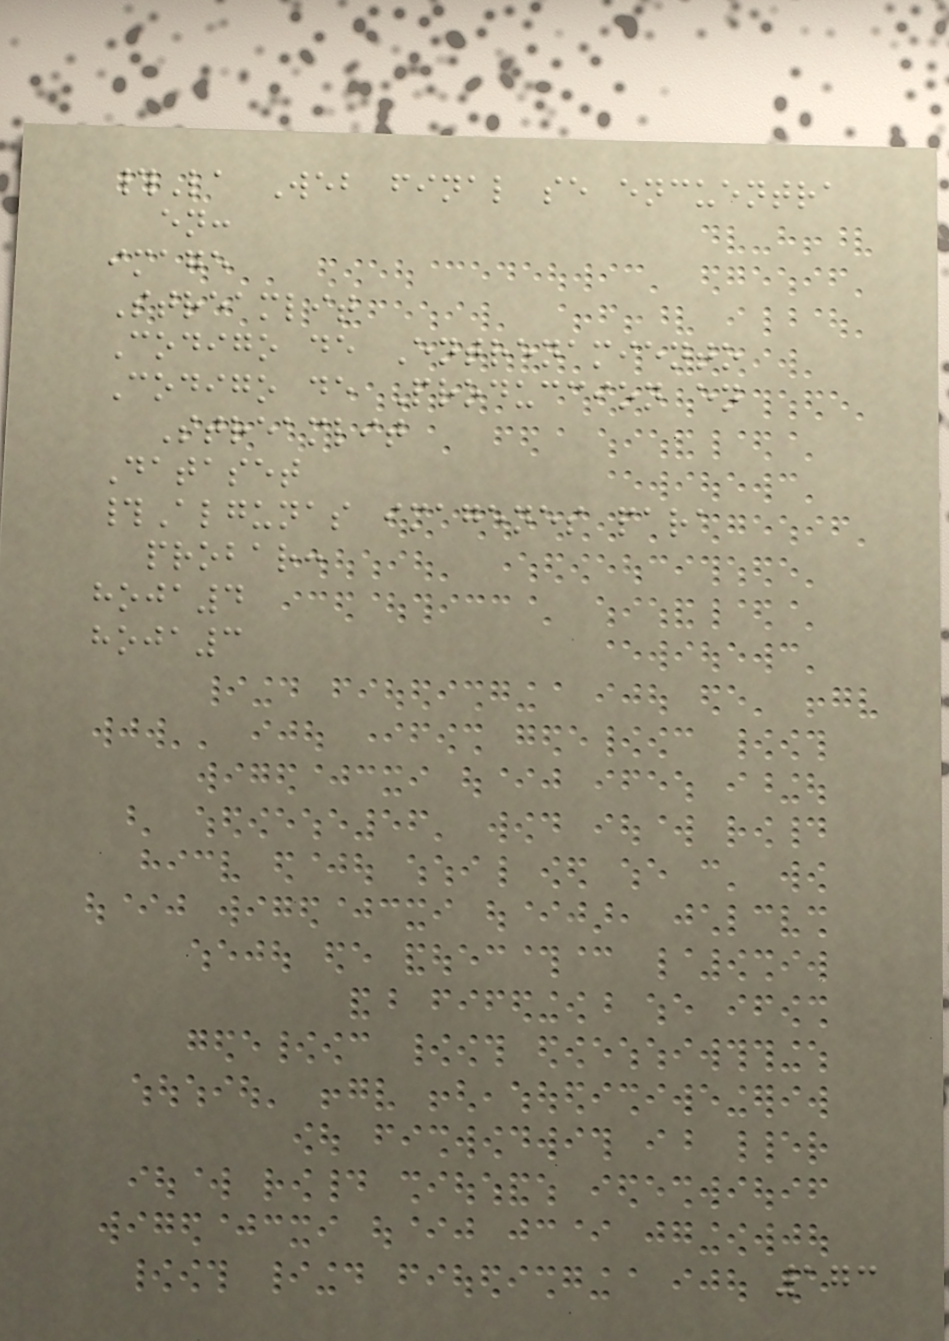#La Web final se encuentra
en:
image
Streamlit
Codigo de Entrenamiento
Codigo de Produccion en
Streamlit
Dataset
#Algunas imagenes para
probar:
hoja4
hoja3
173
